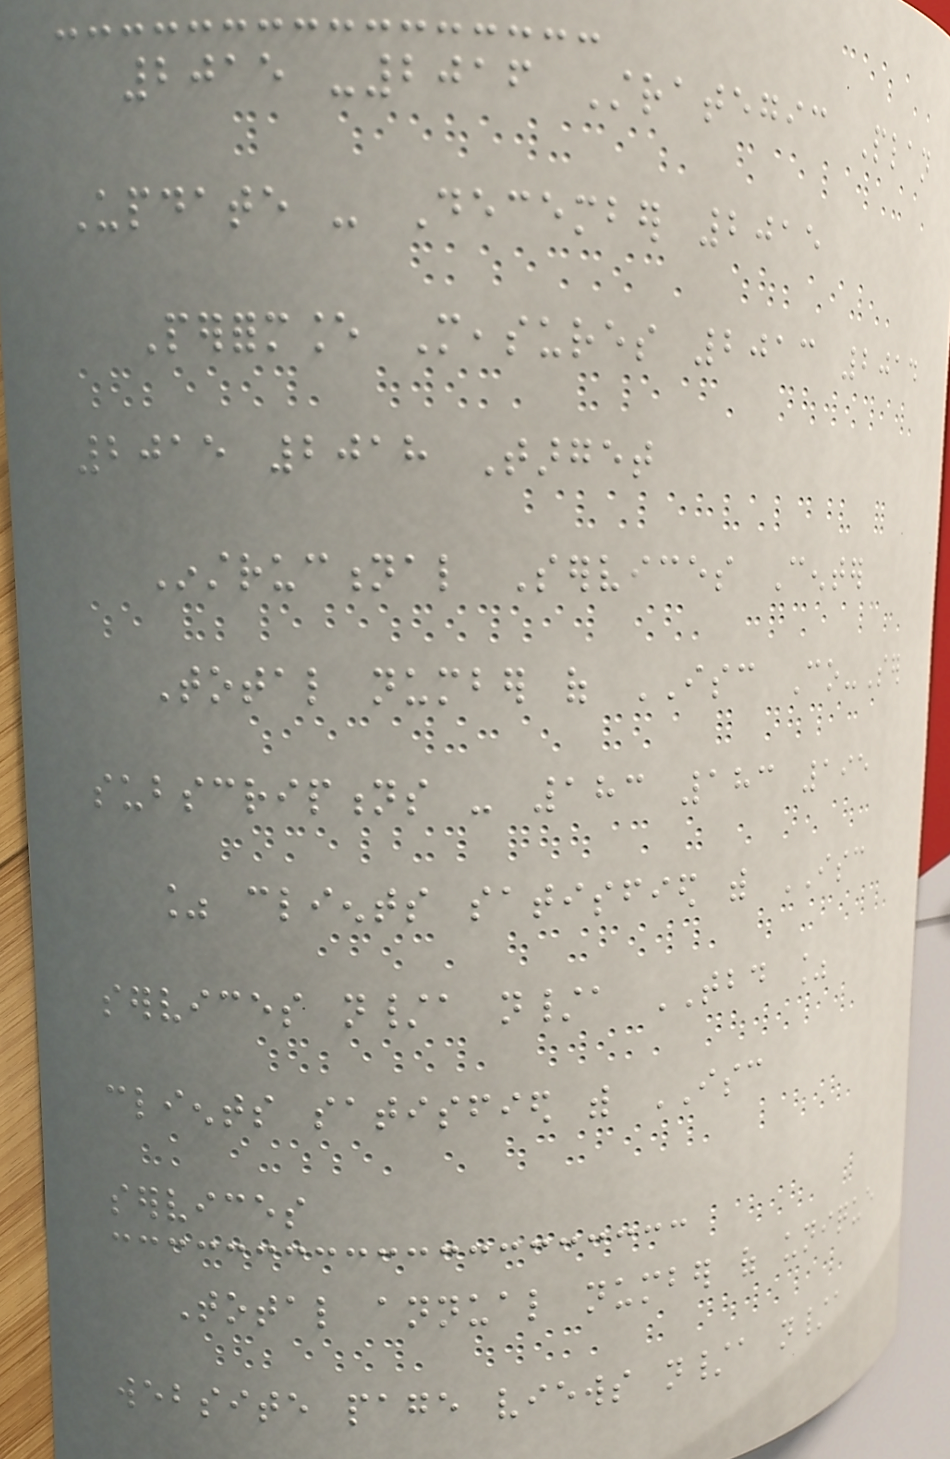2015 -2016 Strategic Plan
Update - December 2015
Performance Measures 2013 2014
2015 2018 Target
Instructional Services Center
Total number of ISC Co-Ser
subscriptions - 183 183 195
% clients satisfied with ISC
services n/a n/a TBD %
clients satisfied with ISC
services
Total annual number of unique
website page views n/a n/a
